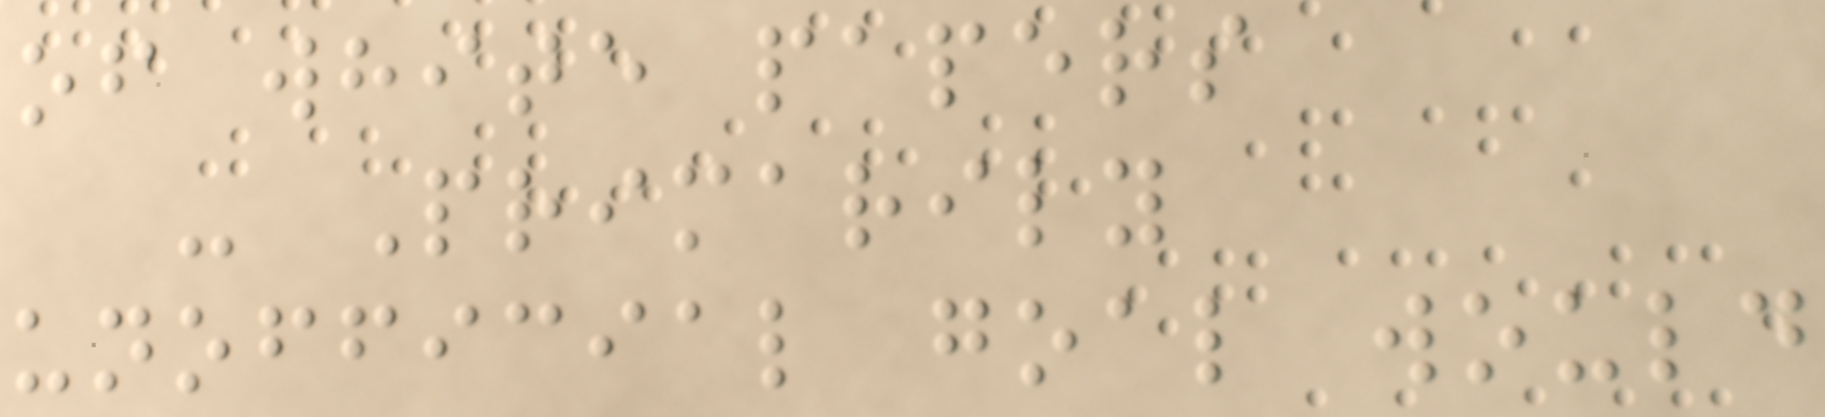of white papers
- Primarily
unofficial goal would
